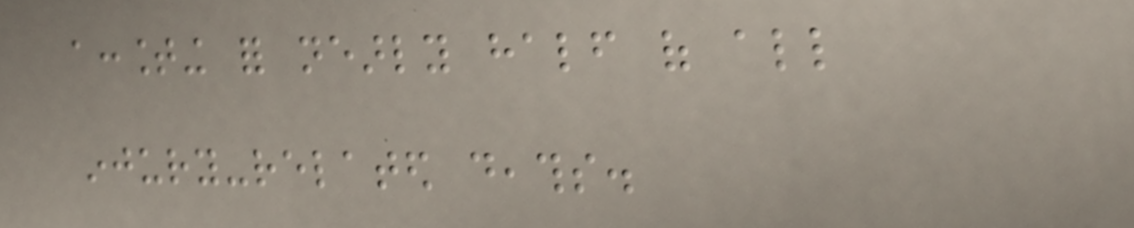accounting for nearly half of all
injury-related deaths.
